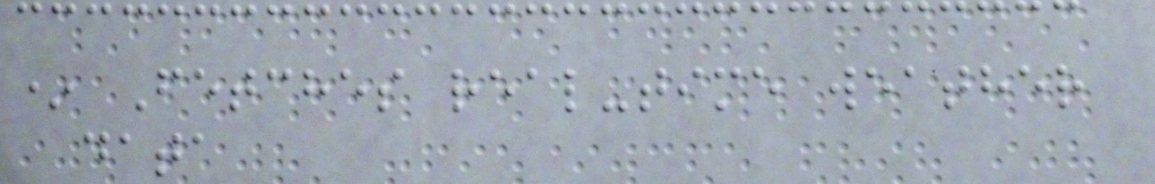* Fetches real-time weather
data
